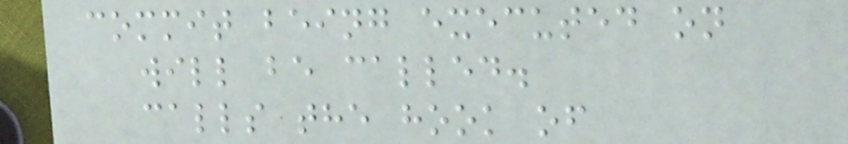commit being executed on
will be called.
calls the hook of
